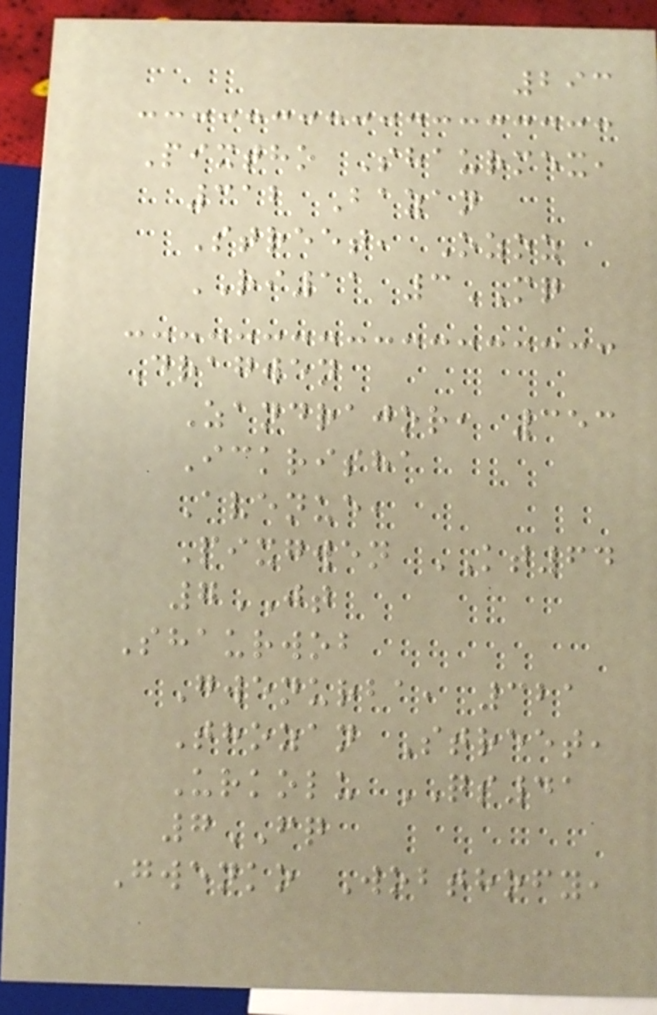293
Pixtho Shaurmex,
312 Bazan
Street, Ozoz
RI11 3MQ
Dragwen
Zandrajor, 353
Ickrisha
Avenue,
Pixgwen KT64
7JT
Shaurwob
Gwenurba, 321
Thozan Street,
Urkolu QS41
7FQ
Gwenko Wobthofy,
